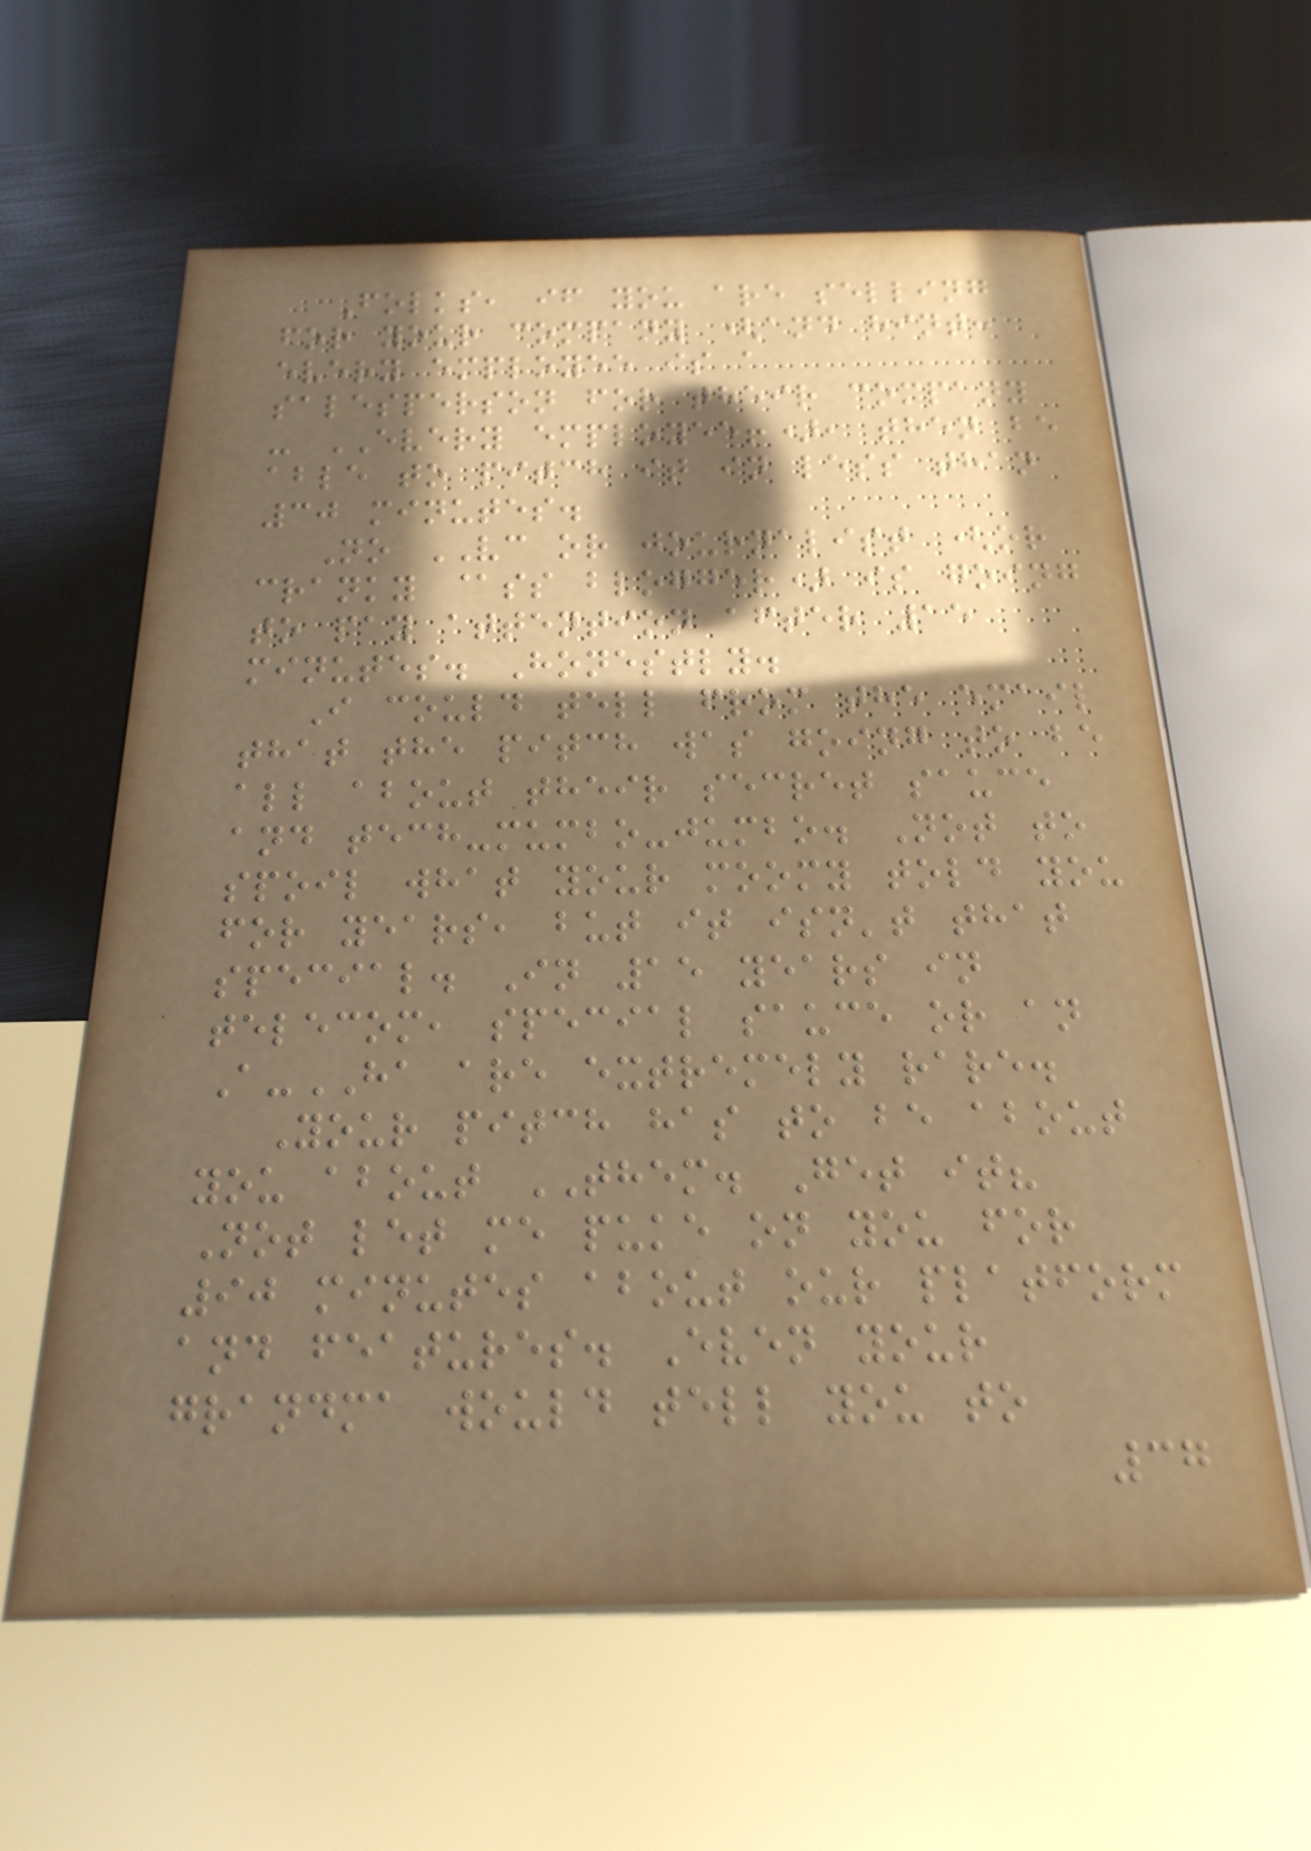Folks, if you are selling
for your company (and hint:
every employee is a
salesperson for their company
- EVERY employee!), then be
able to pitch it in less than
30 minutes.
No VC or journalist (or
cranky @ss blogger) is going
to pay attention after 15
minutes. Honestly.
I could tell from the email
that the pitch was going to be
all about their secret sauce
and tech-mumbo-jumbo. Not to
spoil what your moomy told you
for years, but it isn't that
special. In 15 years in
telecom, special sauce or an
A-HA are extremely rare.
Your pitch has to be about
you about THEM. Get it?
Not let me puke on you for
90 minutes about our platform
and features. Even your
grandma would tell you to
37
